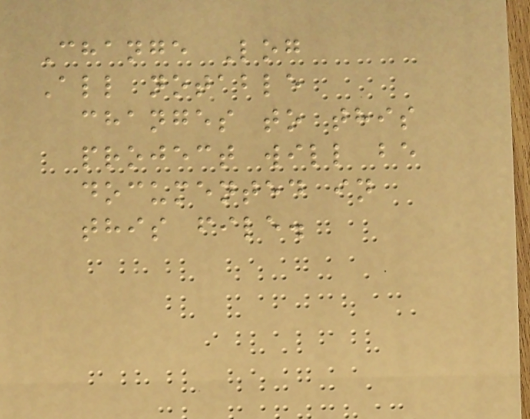Change Log
All notable
changes to this
project will be
documented in
this file.
